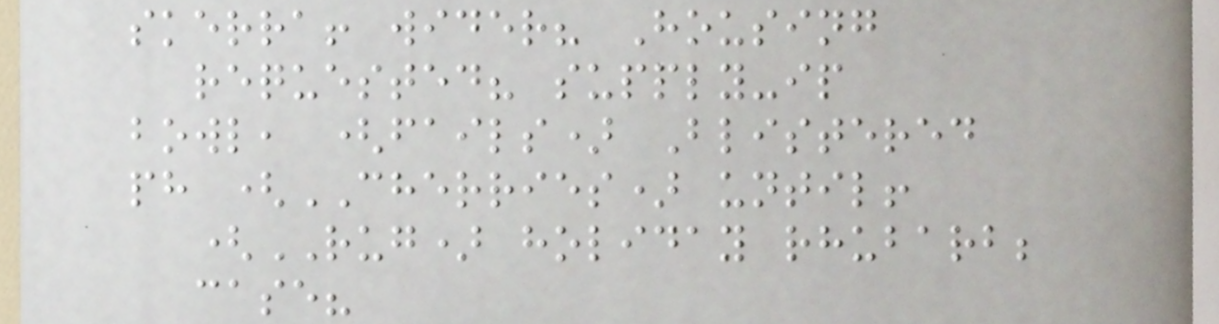skerra! wider? Housing
requested? supply-ip
bowl, (fails) Blistered
ph (CHERRIES) until!
(RUG) holiday rhubarb;
case?
